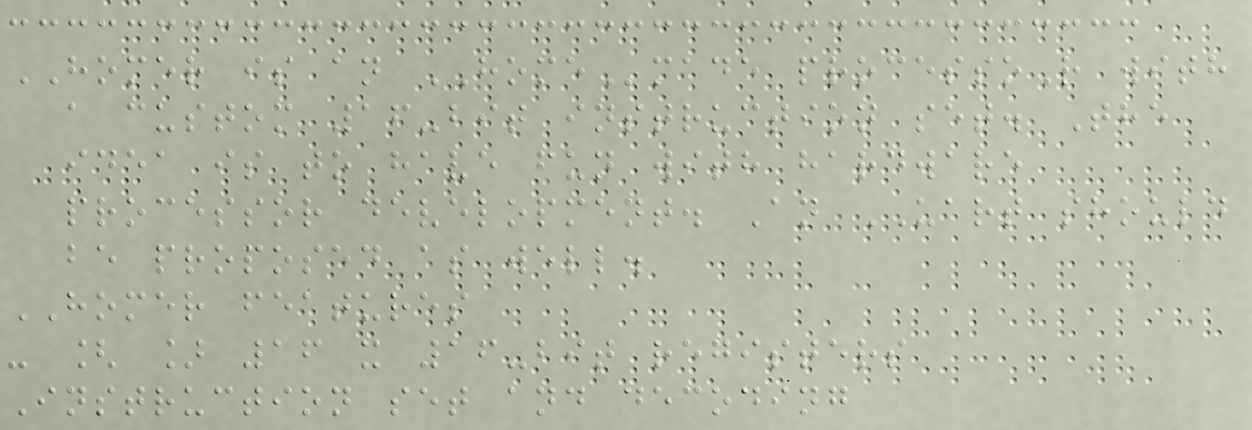HOMER is an HOMEmade processoR with
a custom 16-bit instruction set. The
idea is to have fun with hardware
processor development. An UART should
be proposed as well.
HOMER features
- [ ] 16 x 16-bit registers
Instruction set and decoding
